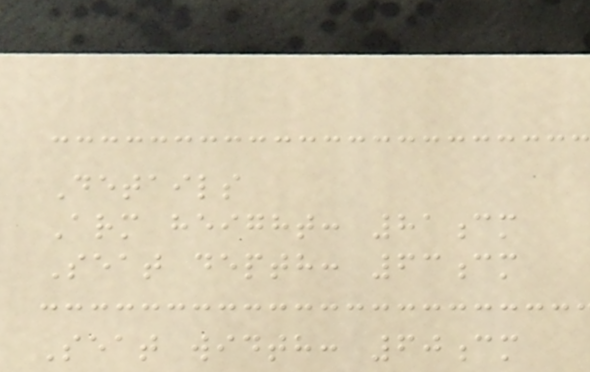Details
Arm height: 81cm
Seat depth: 63cm
Seat width: 60cm
